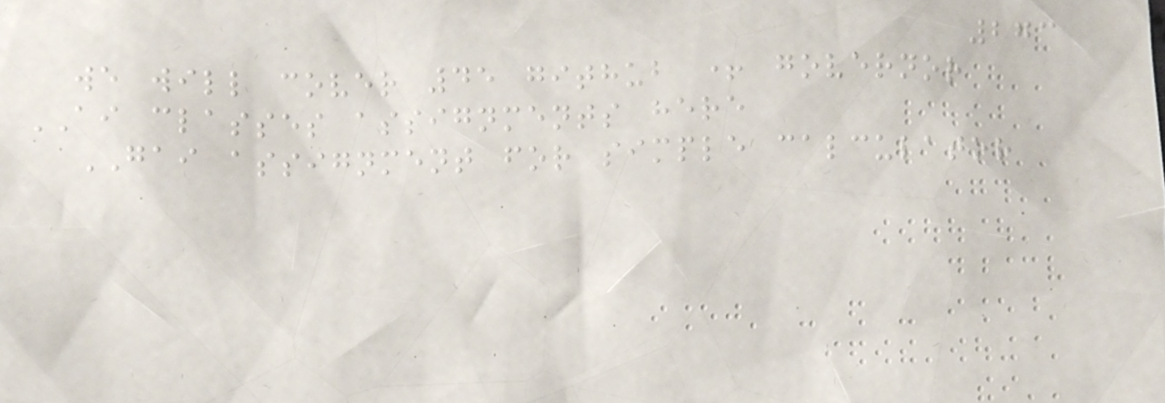273
we will cover 45 github + governor
AI classes assignments here
GAI assignment for simple calculator
